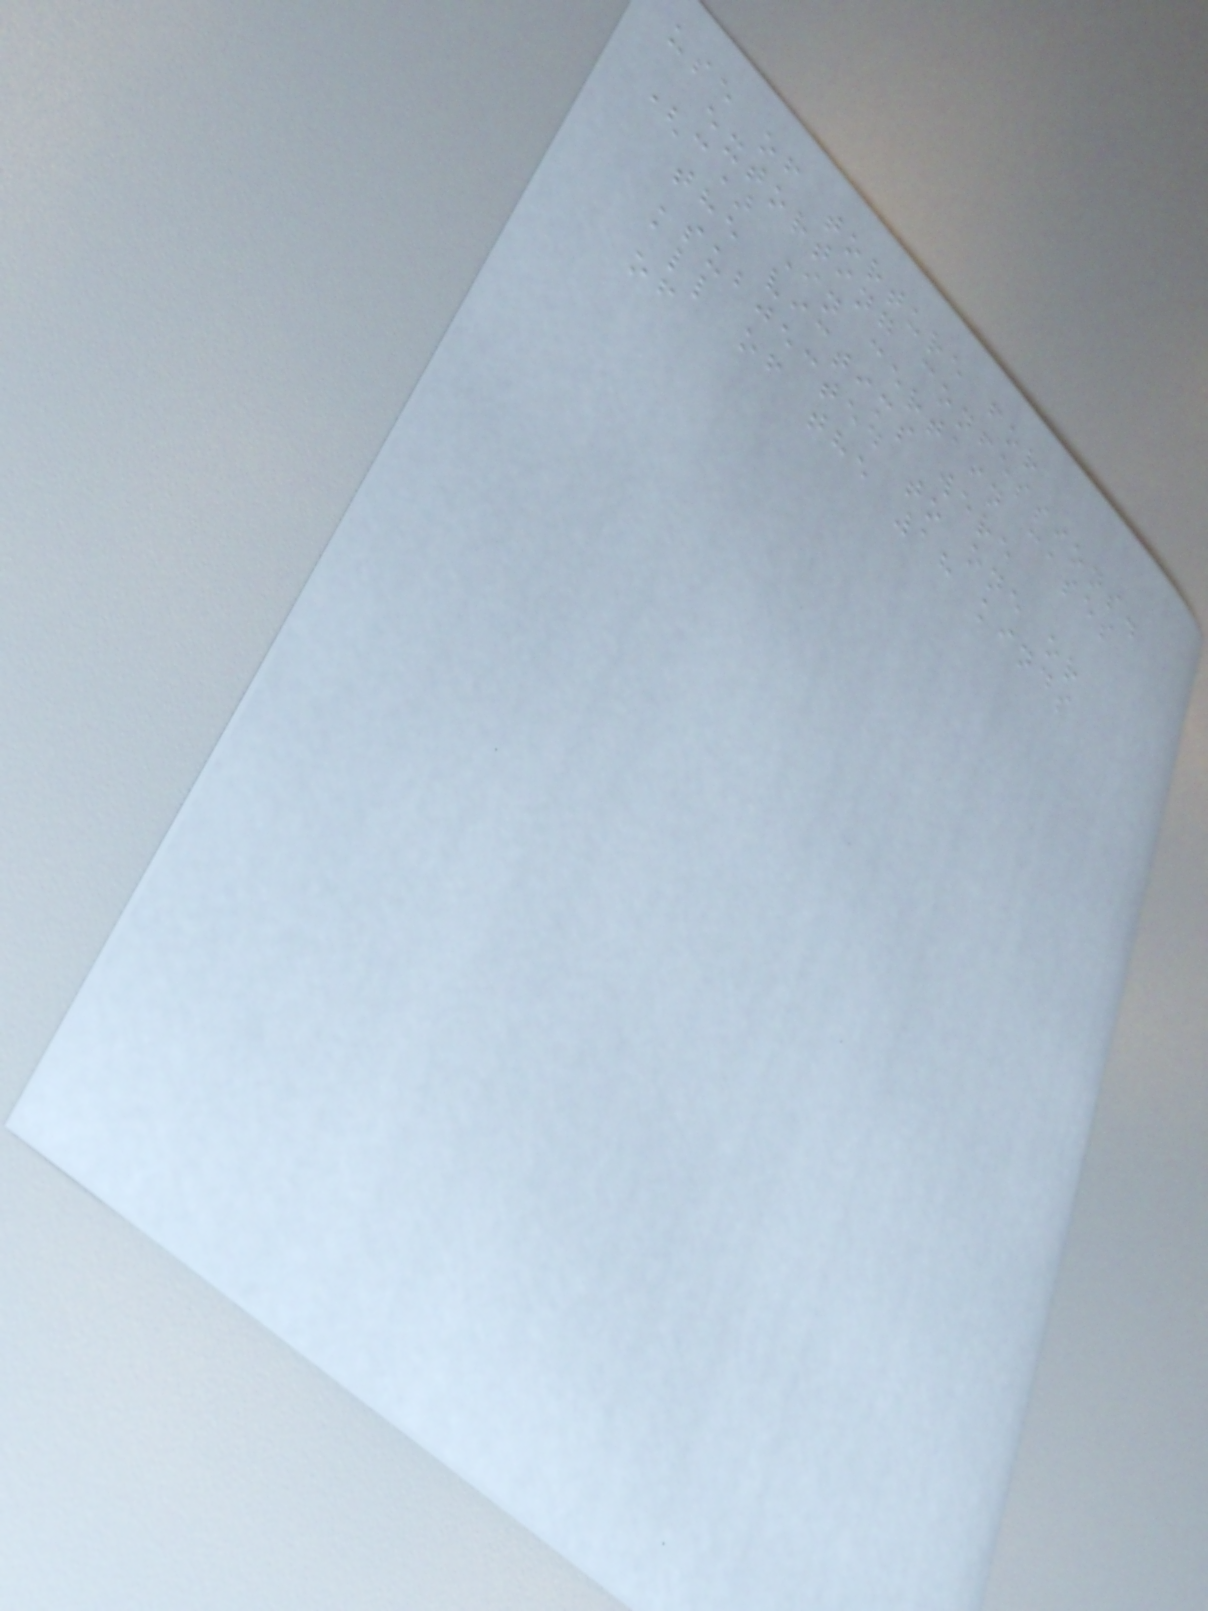use of torture for
extorting confessions.
(c) In certain cases
the victims were
'subjected to one or
all of the 18 kinds
of
